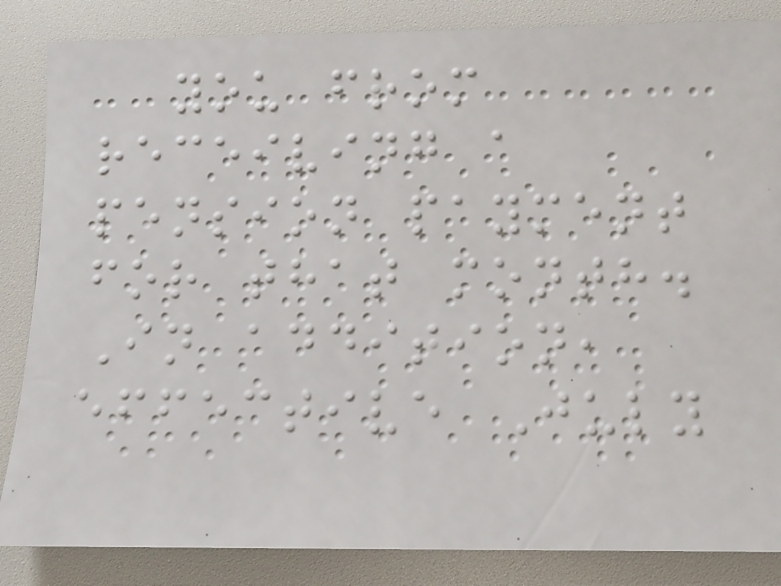you from
receiving a
pension payment
for that month.
In addition,
effective July
